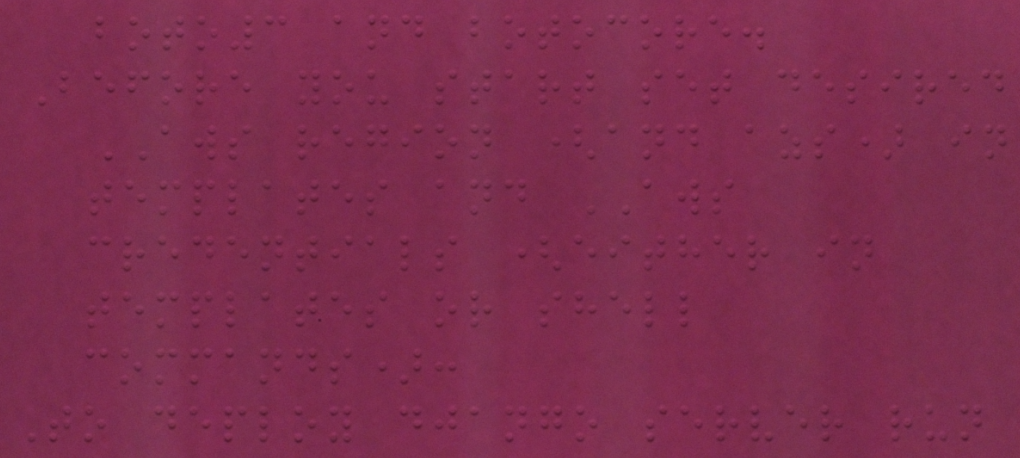boto3 and botocore.
Before you start set desired
AWS region (and azs) in
templates and AWS
credentials (either in
templates or shell
commands):
To deploy django server run
